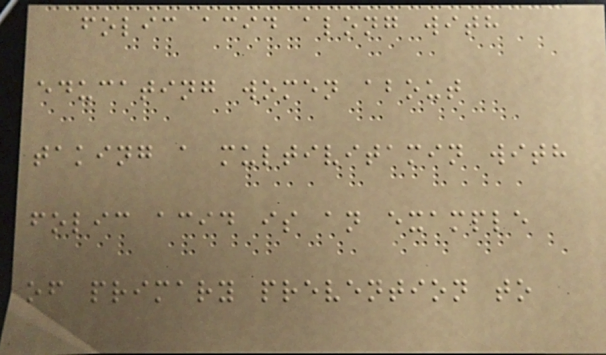folic acid along with
educating women about
taking a multivitamin with
folic acid is an example
of primary prevention to
